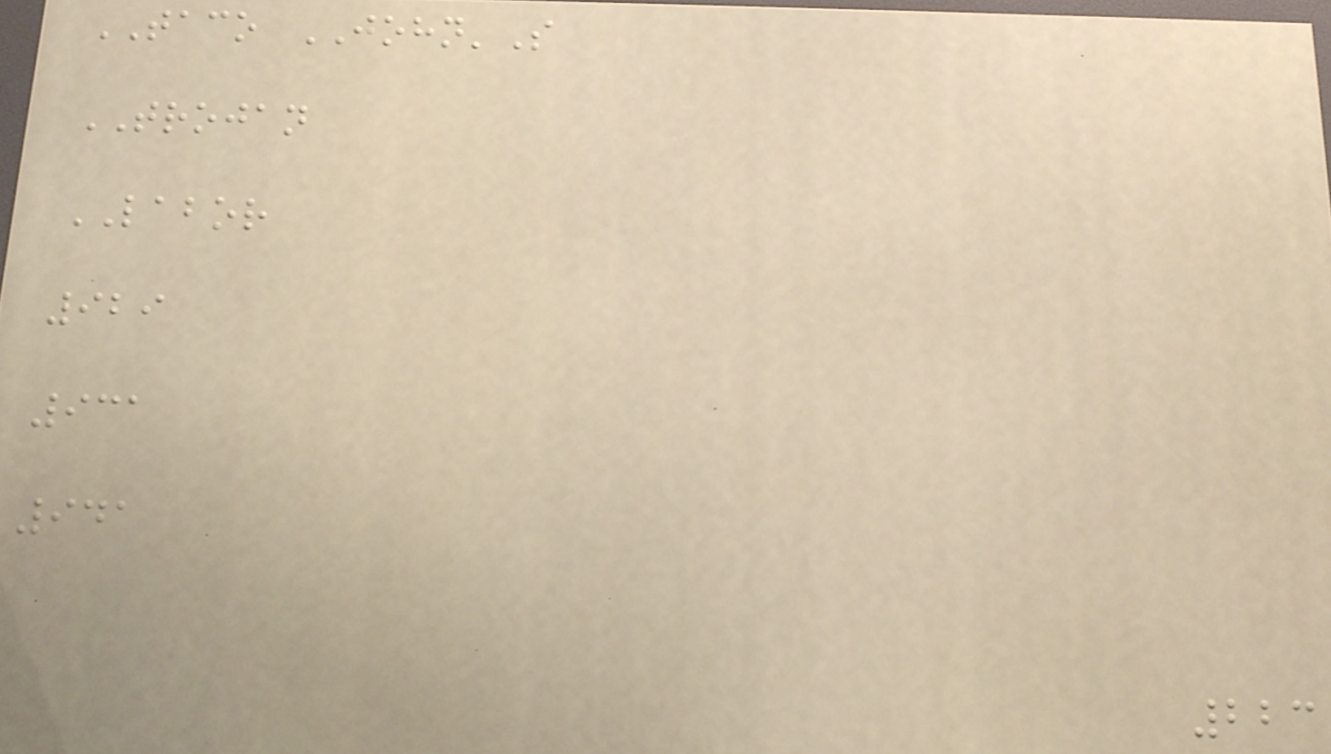TACO JOHN'S
TROJAN
LABOR
929
931
941
223
